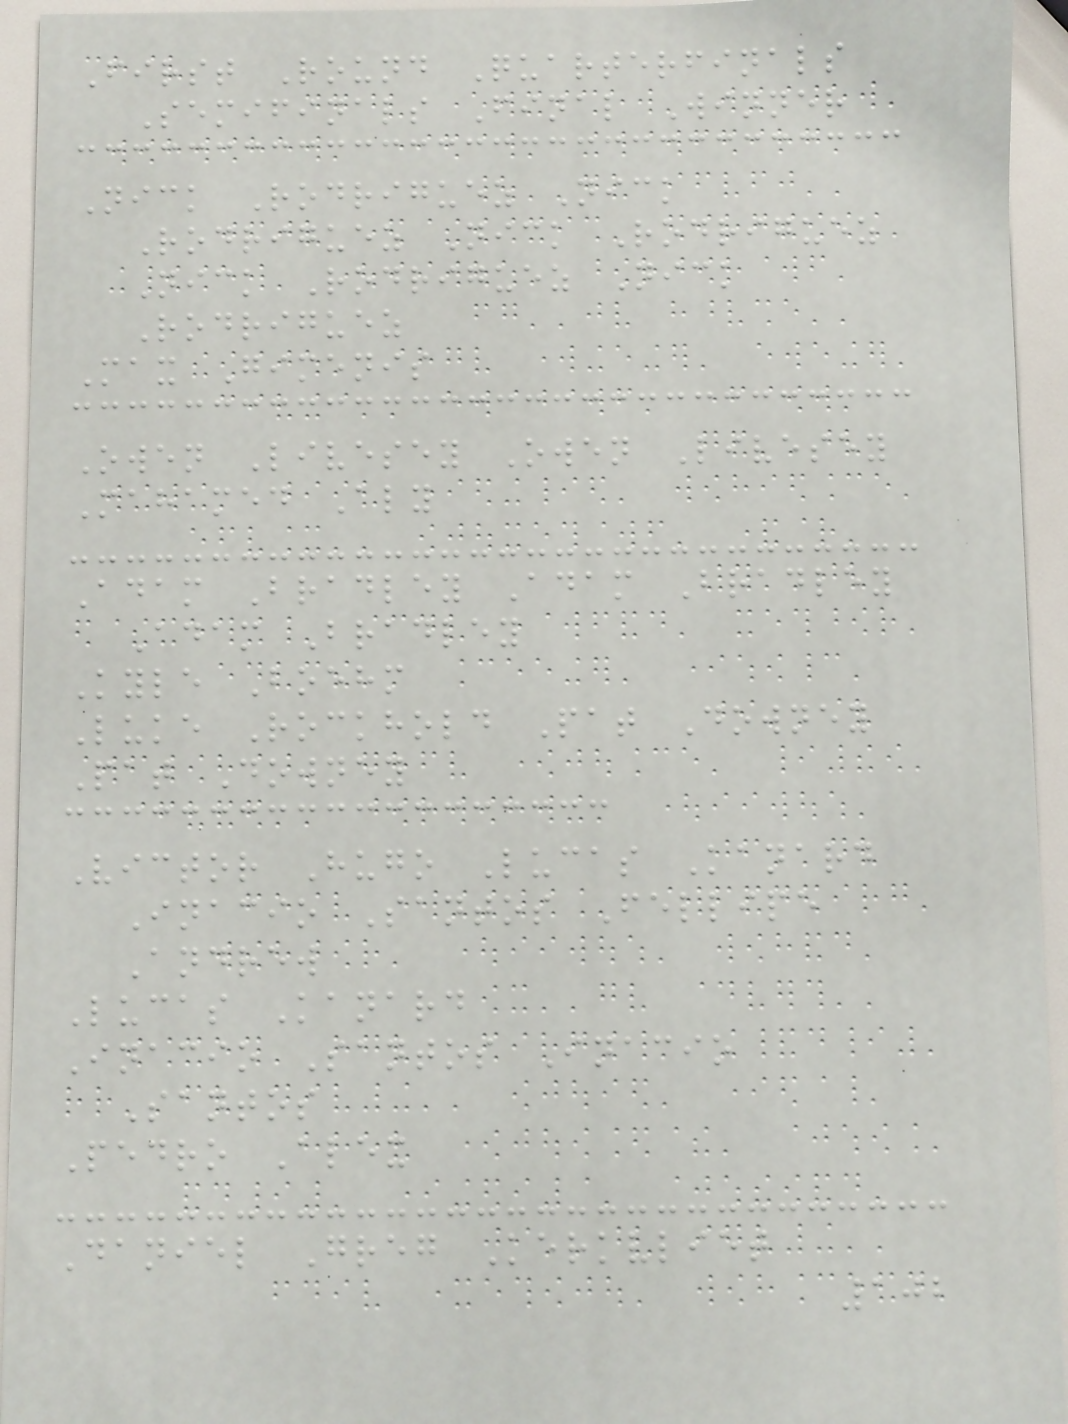First Round Quarterfinals
Semifinals Final Winner
Nick Rodriguez Nick
Rodriguez Nick Rodriguez
Nick Rodriguez Nick
Rodriguez
Max Gimenis
Owen Livesey Owen Livesey
Mahamed Aly
Adam Bradley Adam Bradley
Adam Bradley
Kyle Boehm
Luke Rockhold Pat Downey
Pat Downey
Victor Hugo Lucas Kanard
Inacio Santos Fellipe
Andrew
Lucas Kanard
Inacio Santos Inacio
Santos
Pedro Alex
Daniel Greg Kerkvliet
102
